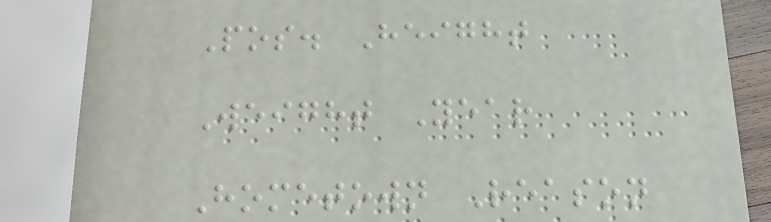Pos. Height
Weight Year
Hometown Reason
